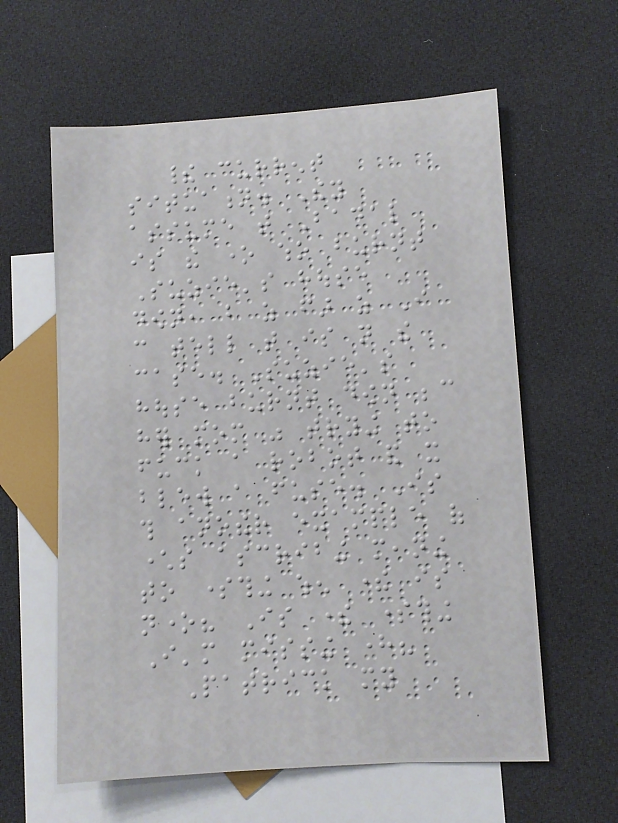their current
situation. They
assume that Badal
is the one who burnt
Suzie's house
down, but as far as I
can tell that is not the
case. Suzie's
house burnt down because
her mom was trying to
fuck a robot and it
blew a fuse. Is
this another example of
characters ascribing meaning
to something when there is
none? Is there something
I'm missing here?
Patrick my
